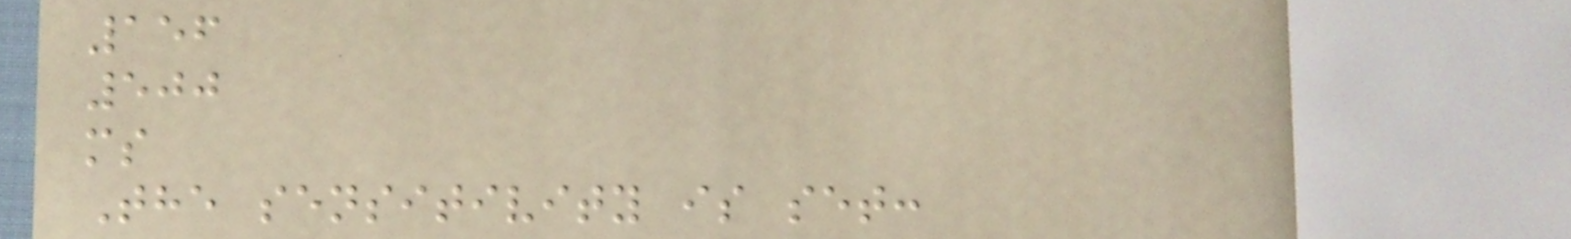156
500
ms
The sensitivity is set:
